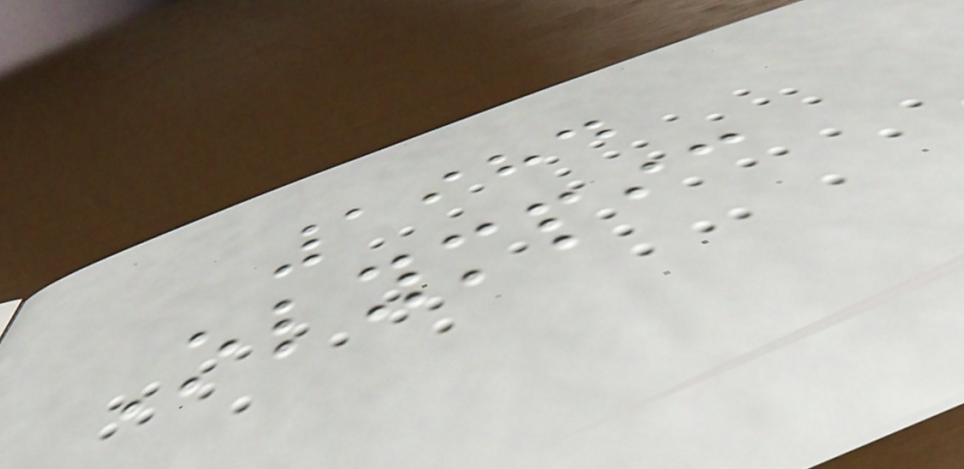1984
Olympic
